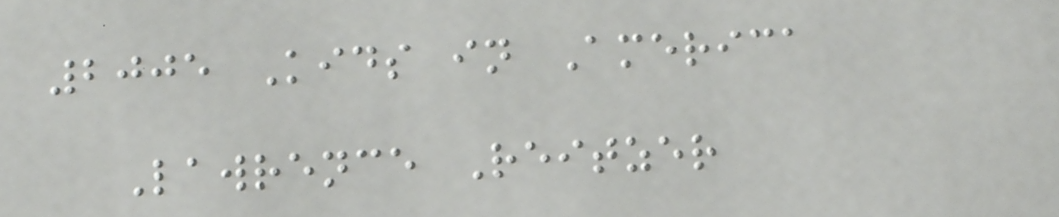2005 Kids in America
Lawrence Reitzer
